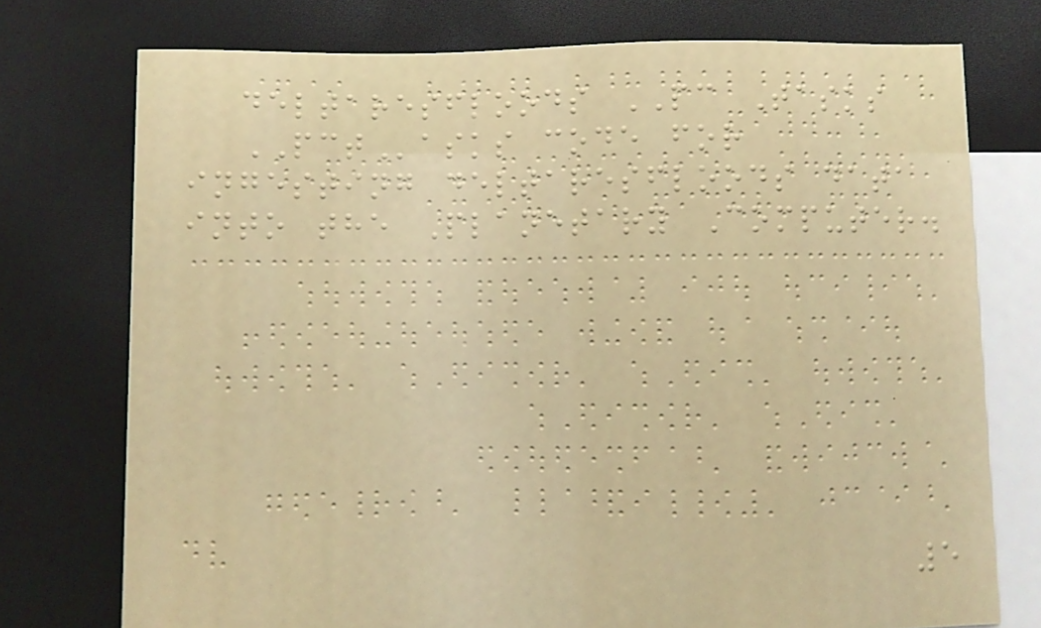deltaresfloods PC Tasks
PCTasks code for
ingesting deltaresfloods data
into the Planetary Computer.
5
